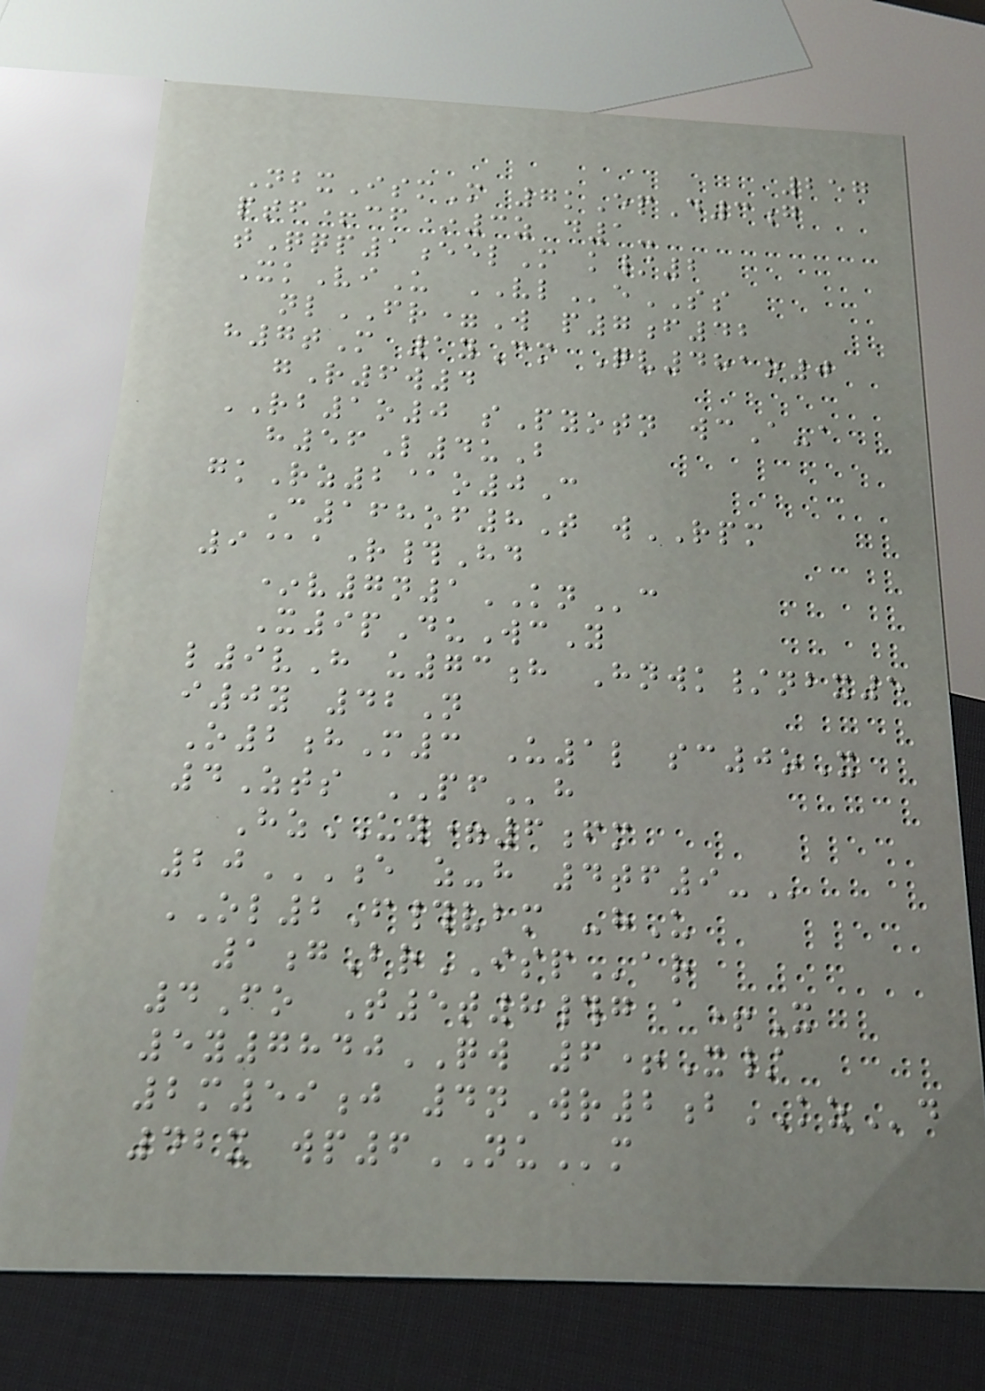257
NbxIsmM 7kEpD3g
ptf+cf*3z d1-
tQqp1eelM k/2
XkViU VLeSS
nlFR=W p7f42
h7tM 1yCm Qv481o0
gR6w4
RB1o0 sPyotn wcA-a
h56L4uB
gkRz2@o0C
C168of8T wRPM
9@aR#Hd
*v7n1KNc
X9pDuWcY
l9vH u73h Hnwk/nbx5
i0y 42N
O2hM3 U1l sc0oX
4Zts PFh
HzUY=6fm
20E Z-H 4TF9-
OL2F#vbm -hU
1gBrISPar
4Fo T5t8#g a+X
5y7840QW 6+X/
2m59j 4nWr2bKZd
42x wp6NUm
